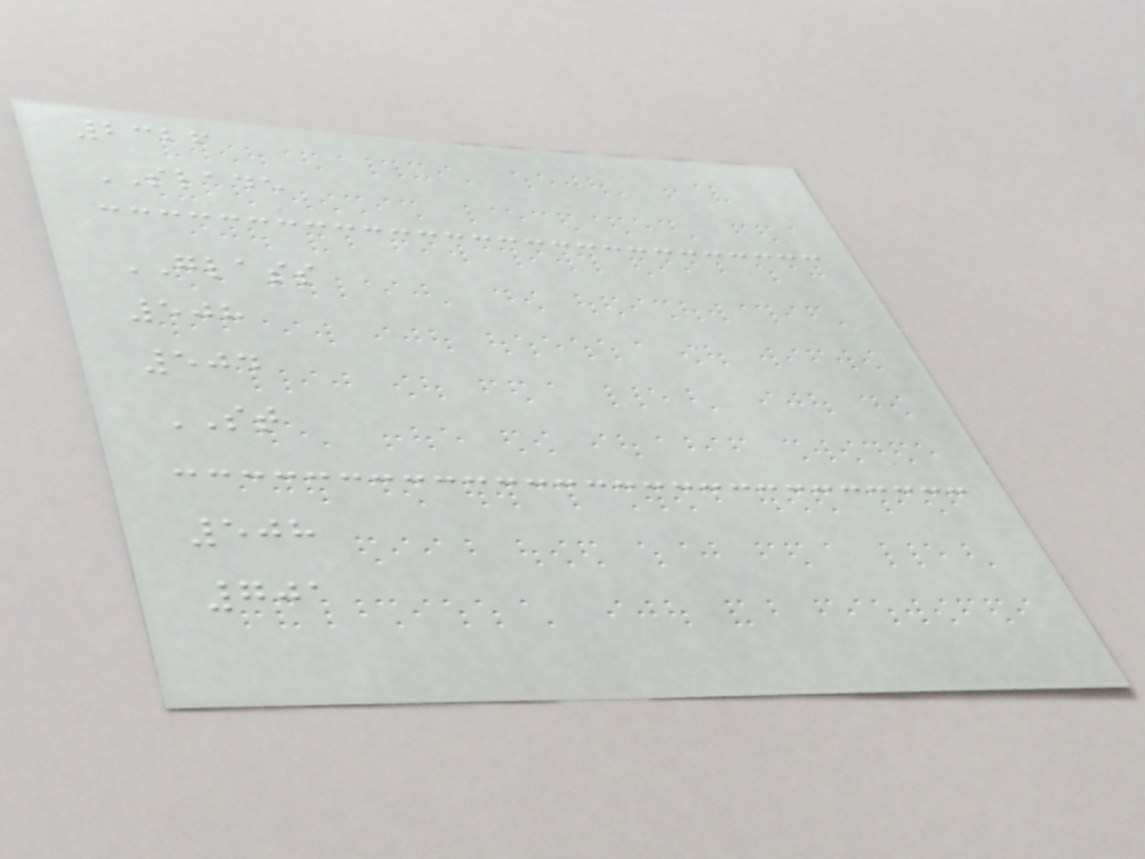2326
SLADE
GLASS
508
504
ST
508
701
